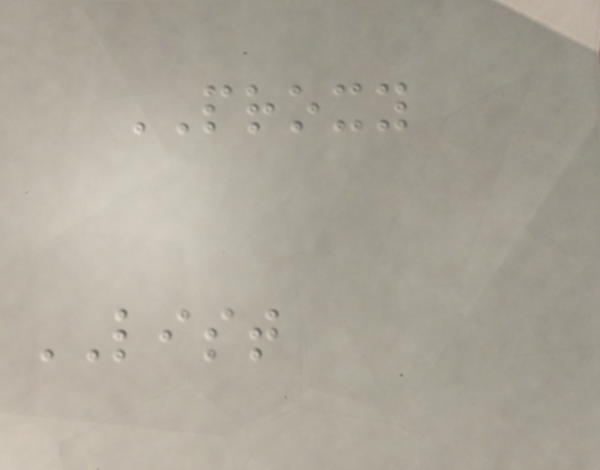PROXY
LIST
